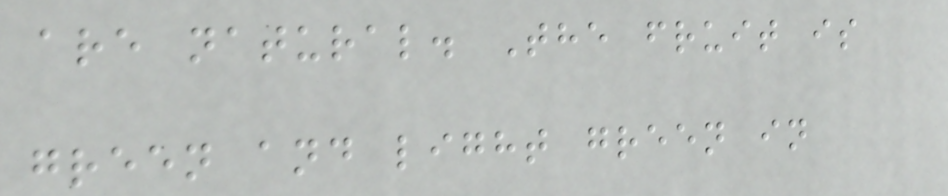are natural. The fruit is
green and light green in
